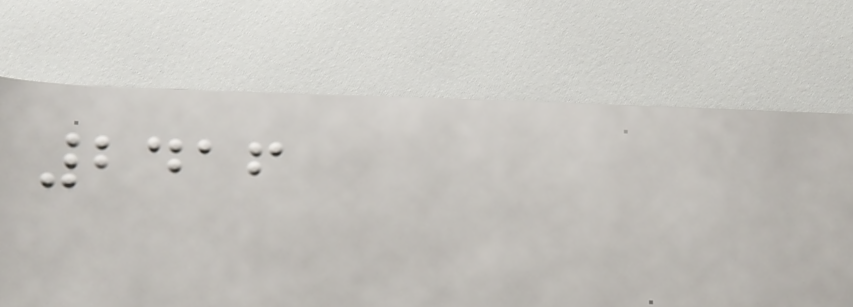2416
